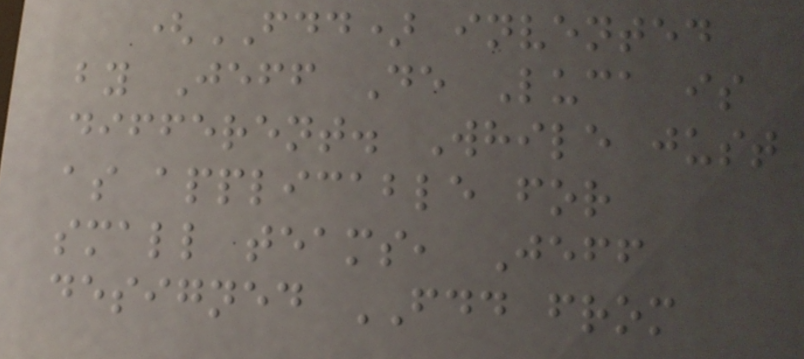(FDD) invented
by Jeff De Luca is
different. While just
as applicable for
small teams, Jeff
designed FDD from
